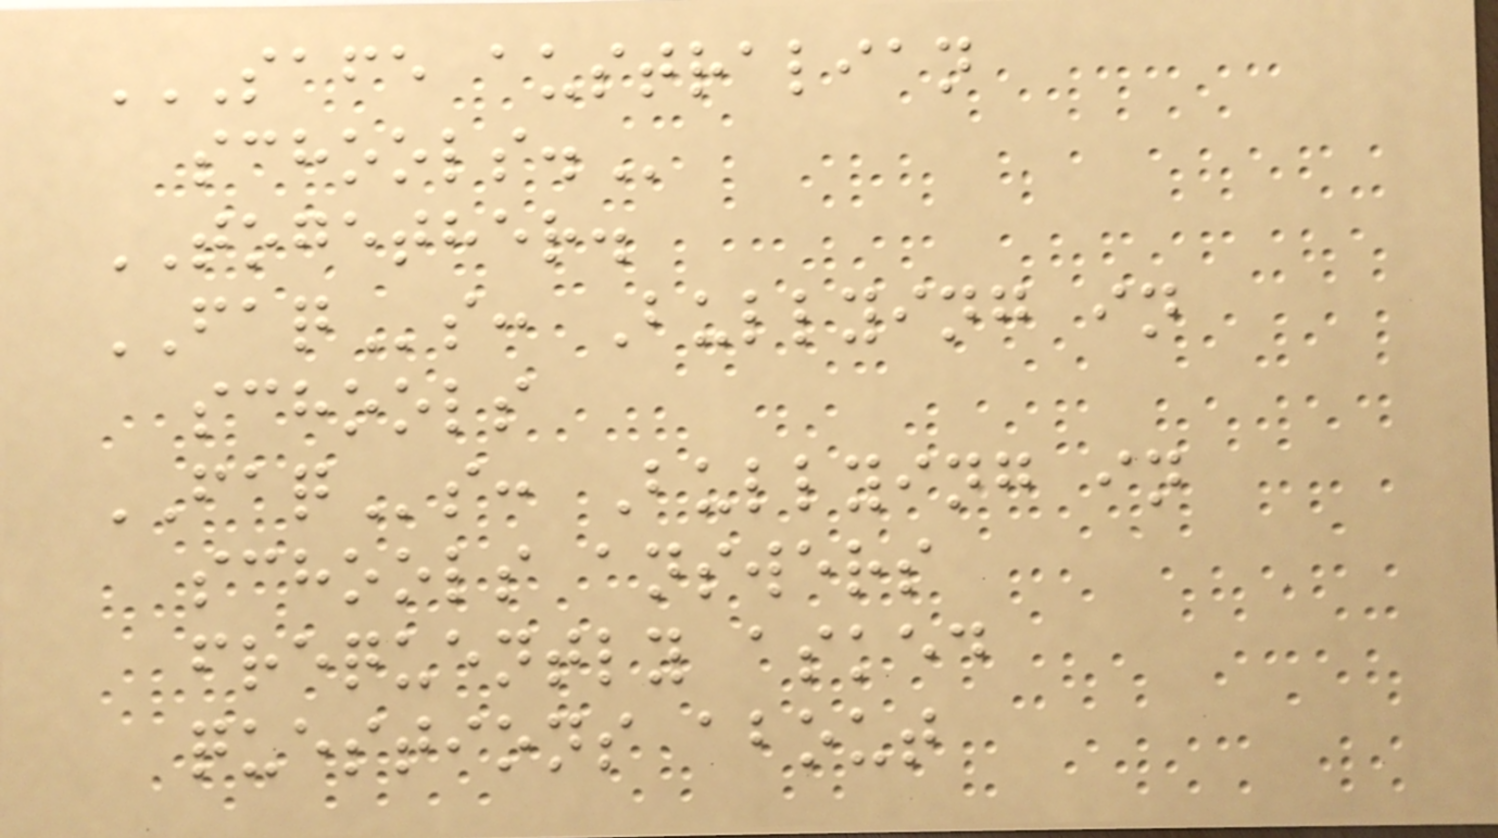SAFE AUSTRALIAN
SCHOOLS.
TOGETHER.
FAQs: Bullying in
schools
FAQs: Bullying in
schools answers
frequently asked
questions about
